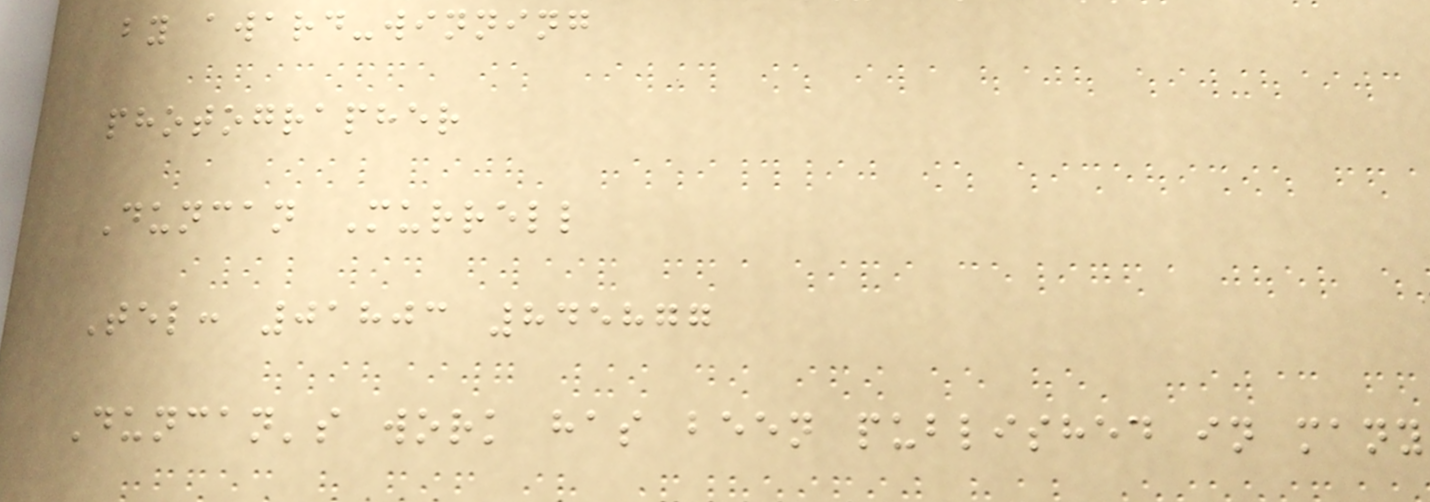by award-winning
photographer
Duncan Murrell
Tel: 01803 845877
Duncan's work has been published in many
